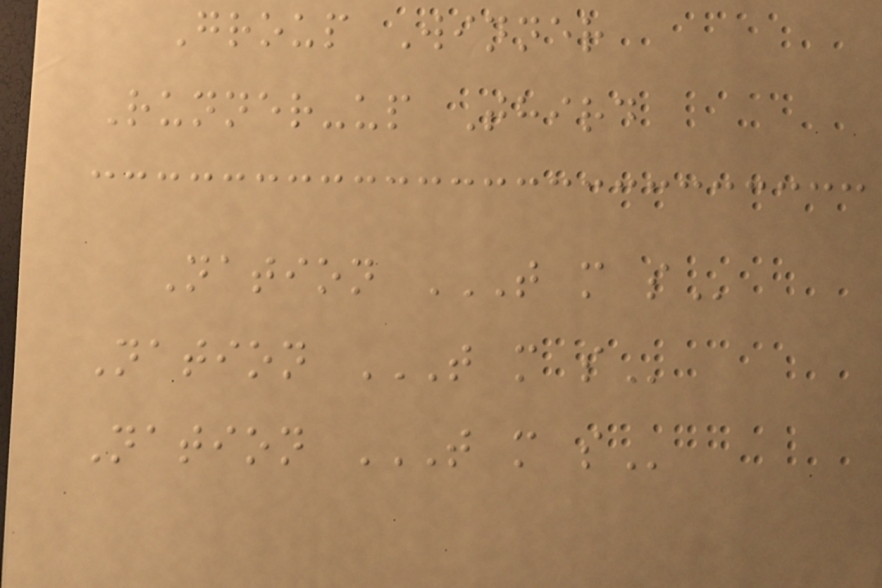Group Winner
Runner-up Third
Nation T M S
Nation T M S
Nation T M S
